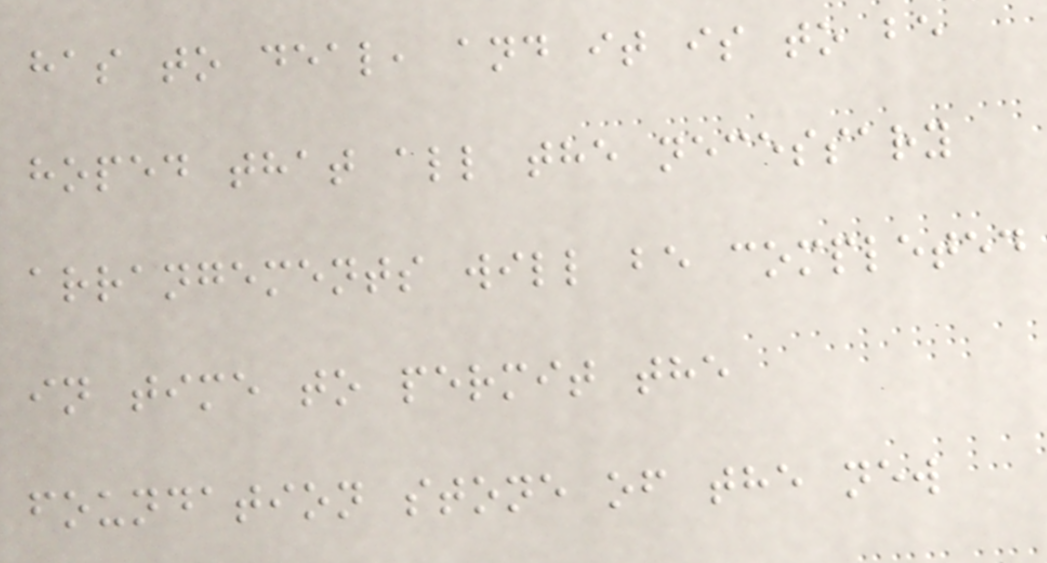has to deal, and it is to be
hoped that all the necessary
arrangements will be completed
in time to permit the
foundation stone of the new
